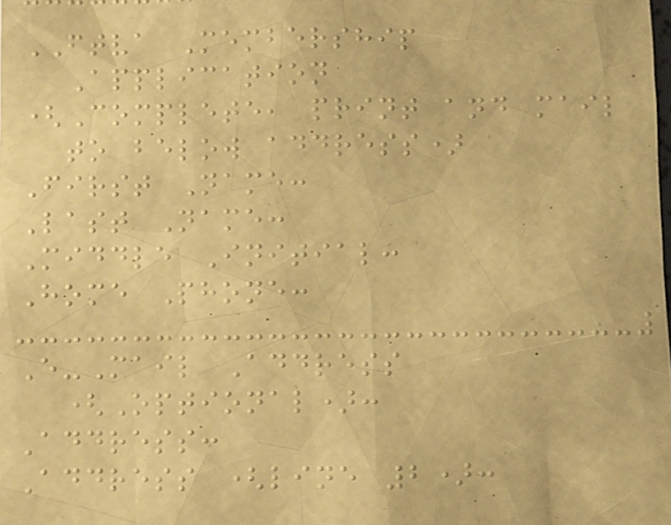FTVA Membership
Application
(Complete, print and mail
to below address)
First Name:
Last Name:
Middle Initial:
Home Phone:
E-Mail Address
(Optional):
Address:
Address (line 2):
